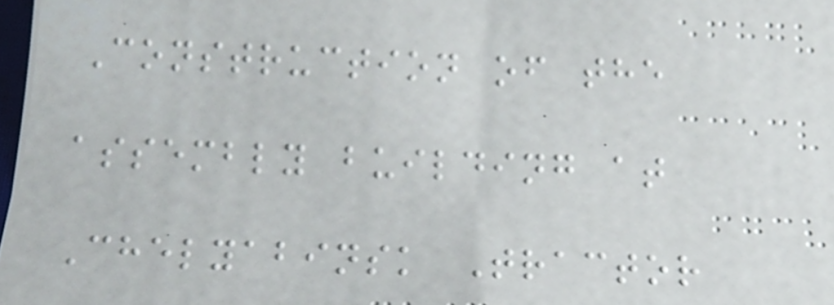Construction of the
assembly building at
Chelyabinsk Tractor
